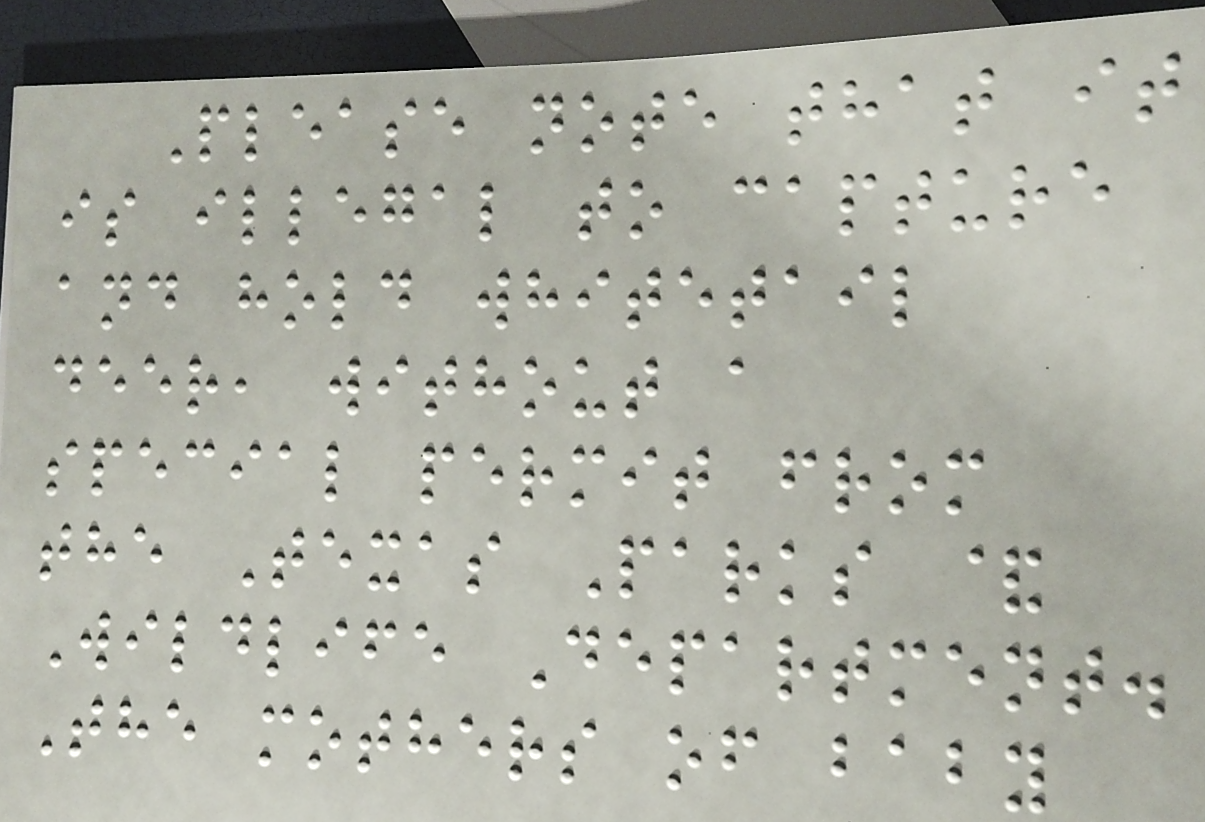Please note that it
is illegal to capture
and hold whitetail
deer, without a
special permit from
the Texas Parks &
Wildlife Department.
The mothers of baby
